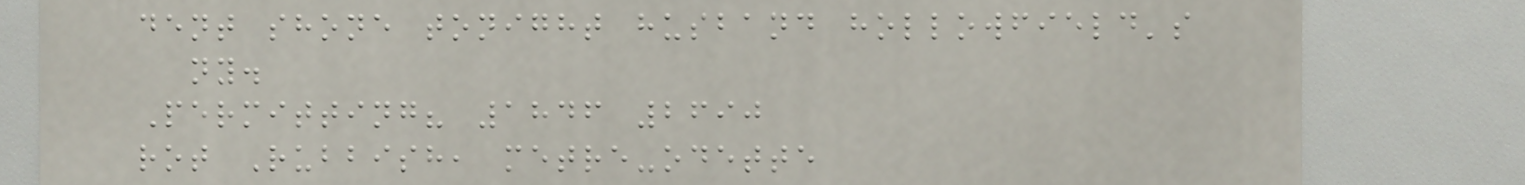dent shone tonight husband hollowfield's
ny.
Permitting? 1846 2690
rot Rubbish, metre-odette
